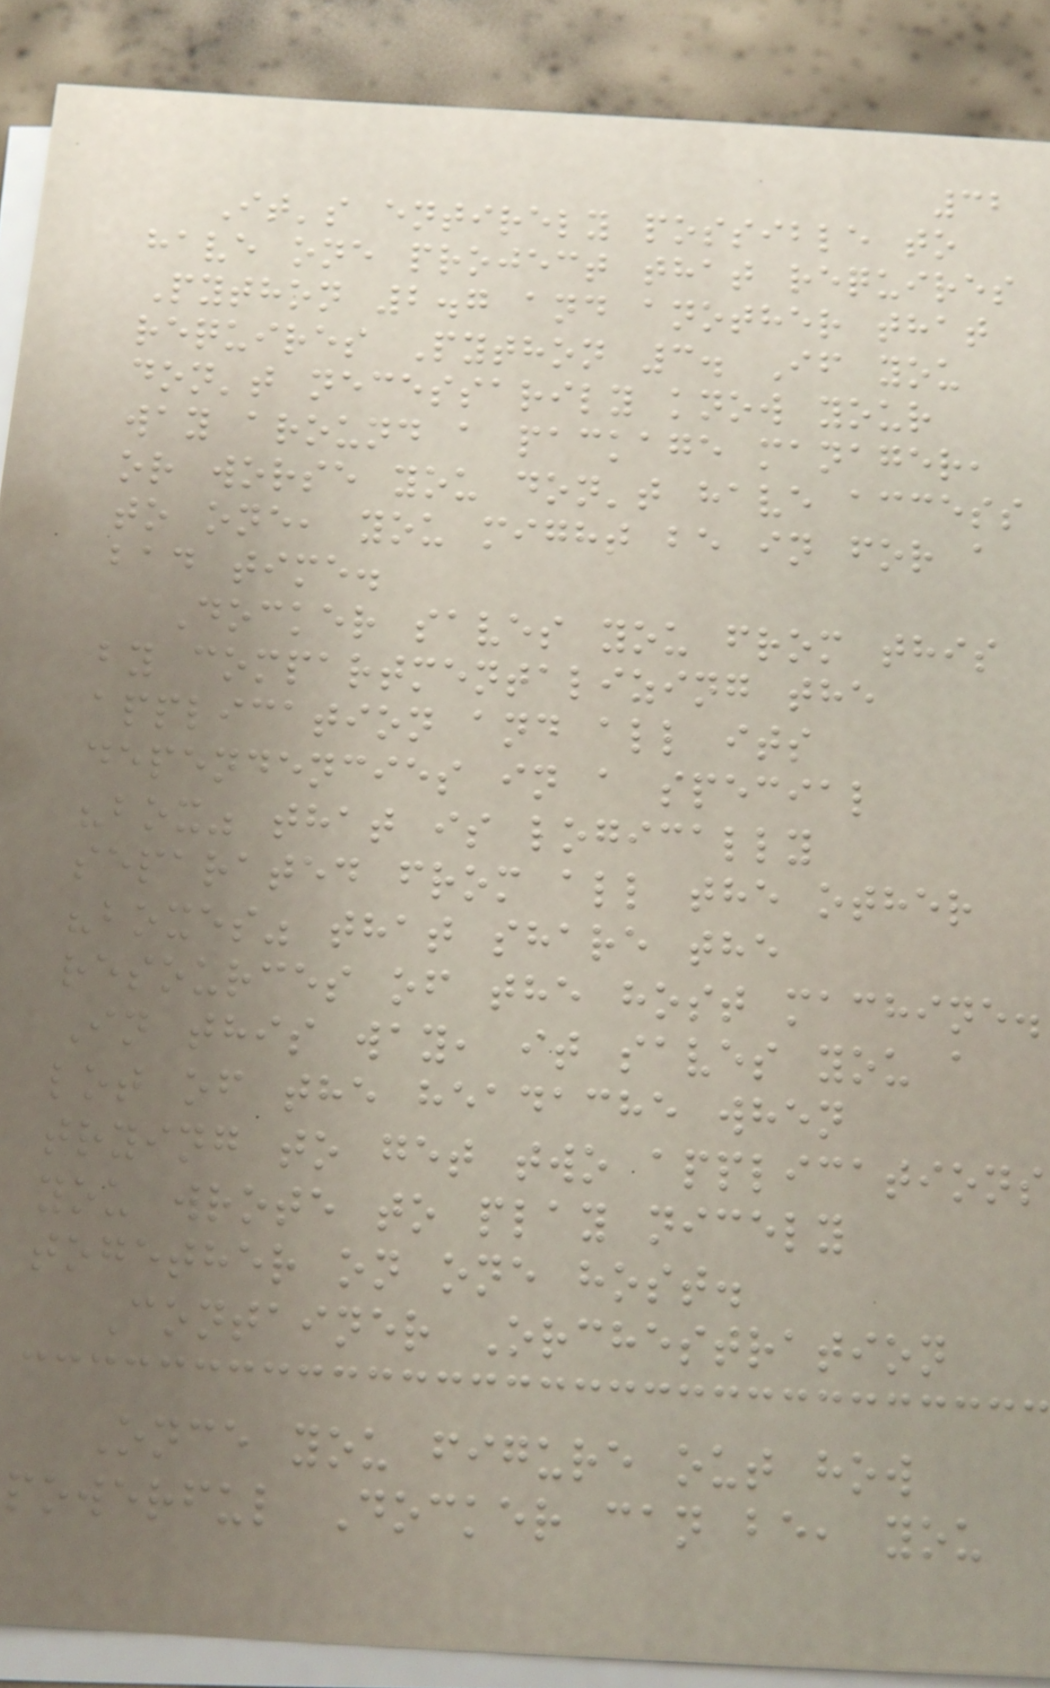32
It's entirely possible to
have one project that requires
Python 2.7 and another that
requires Python 3. If you
don't necessarily know your
way around a package manager,
or worse you don't have access
to one, you might be in for a
bad time.
Docker saves you from this
by compartmentalizing the
application and all its
dependencies in a special
"box" that is logically
separated from all the other
"boxes" that share the
resources of the host machine.
In this way, it saves you a
lot of the headache when
trying to get two applications
you wrote to play nicely
together on one host.
Container Orchestration
Once you figure out how
powerful Docker can be, you
